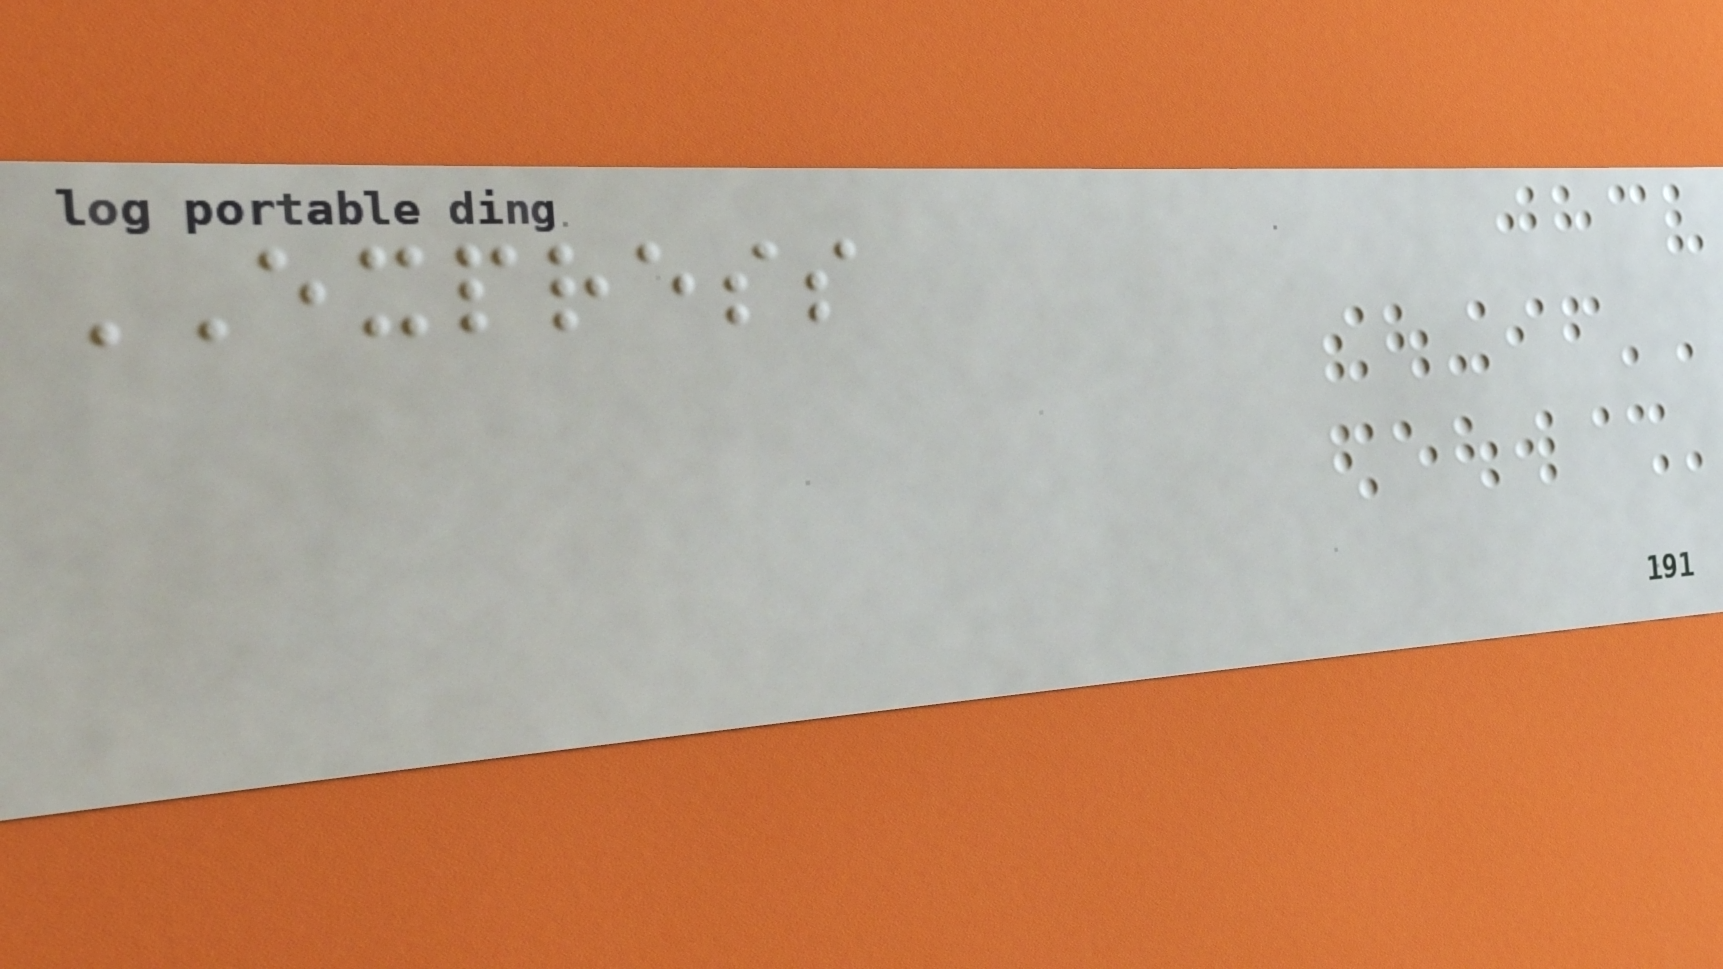EXPRESS
